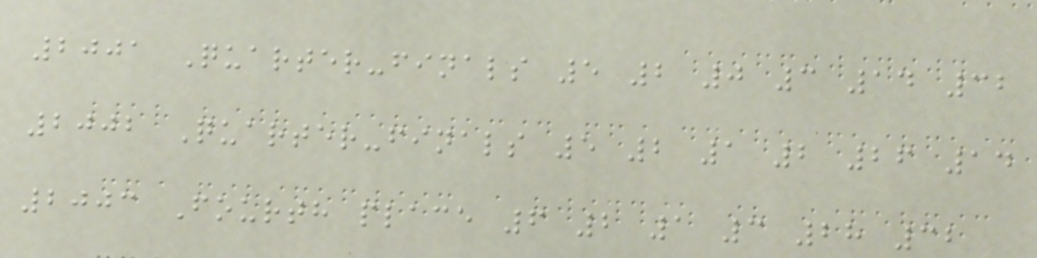2001 Quarter-finals 5 2 0 3 14 32
2002 Quarter-finals 5 2 1 2 26 14
2003 Fourth place 6 2 1 3 28 32
